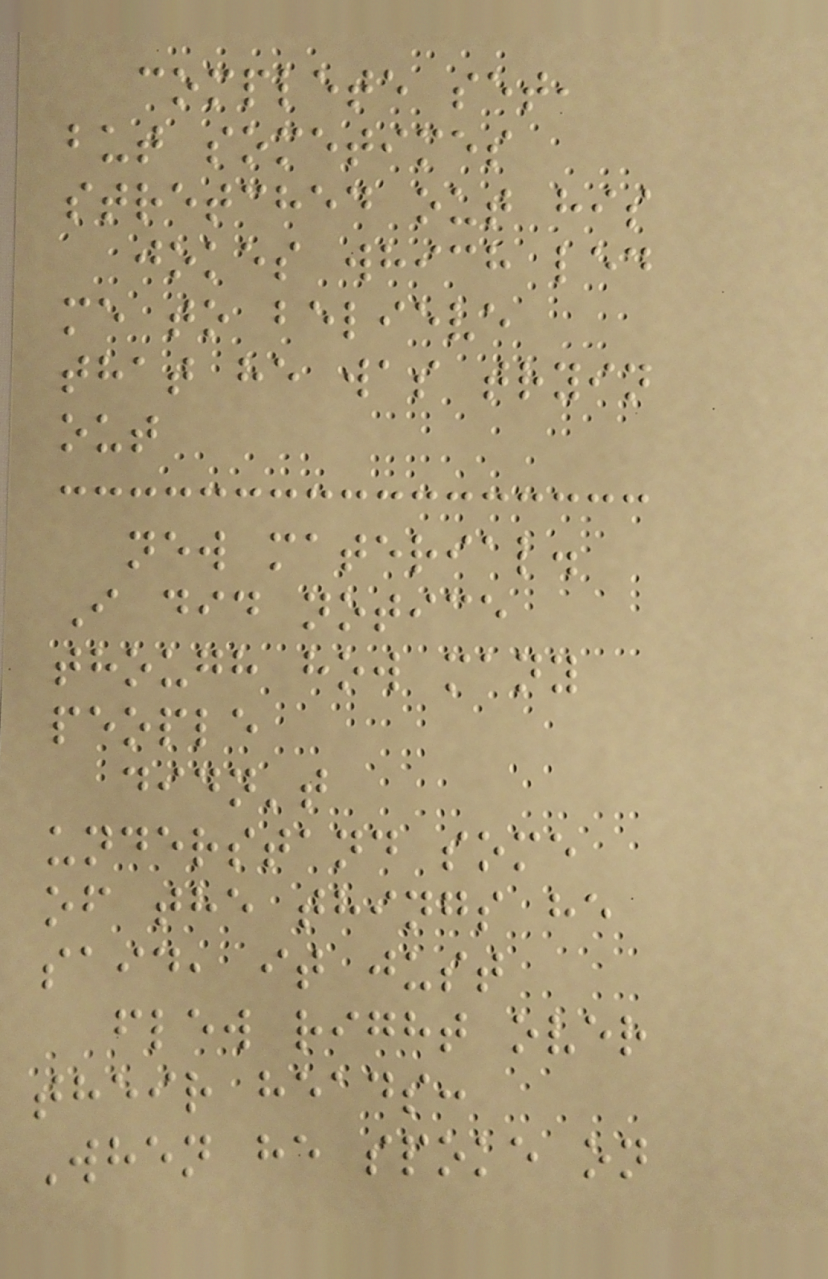complete set,
but sometimes
stretched out his
jokes which led
me to believe
that he was tryin
out
new material.
I did notice
though how many
people
didn't
understand some
of the things he
said, it just
flew right over
their heads:
When he spoke on
